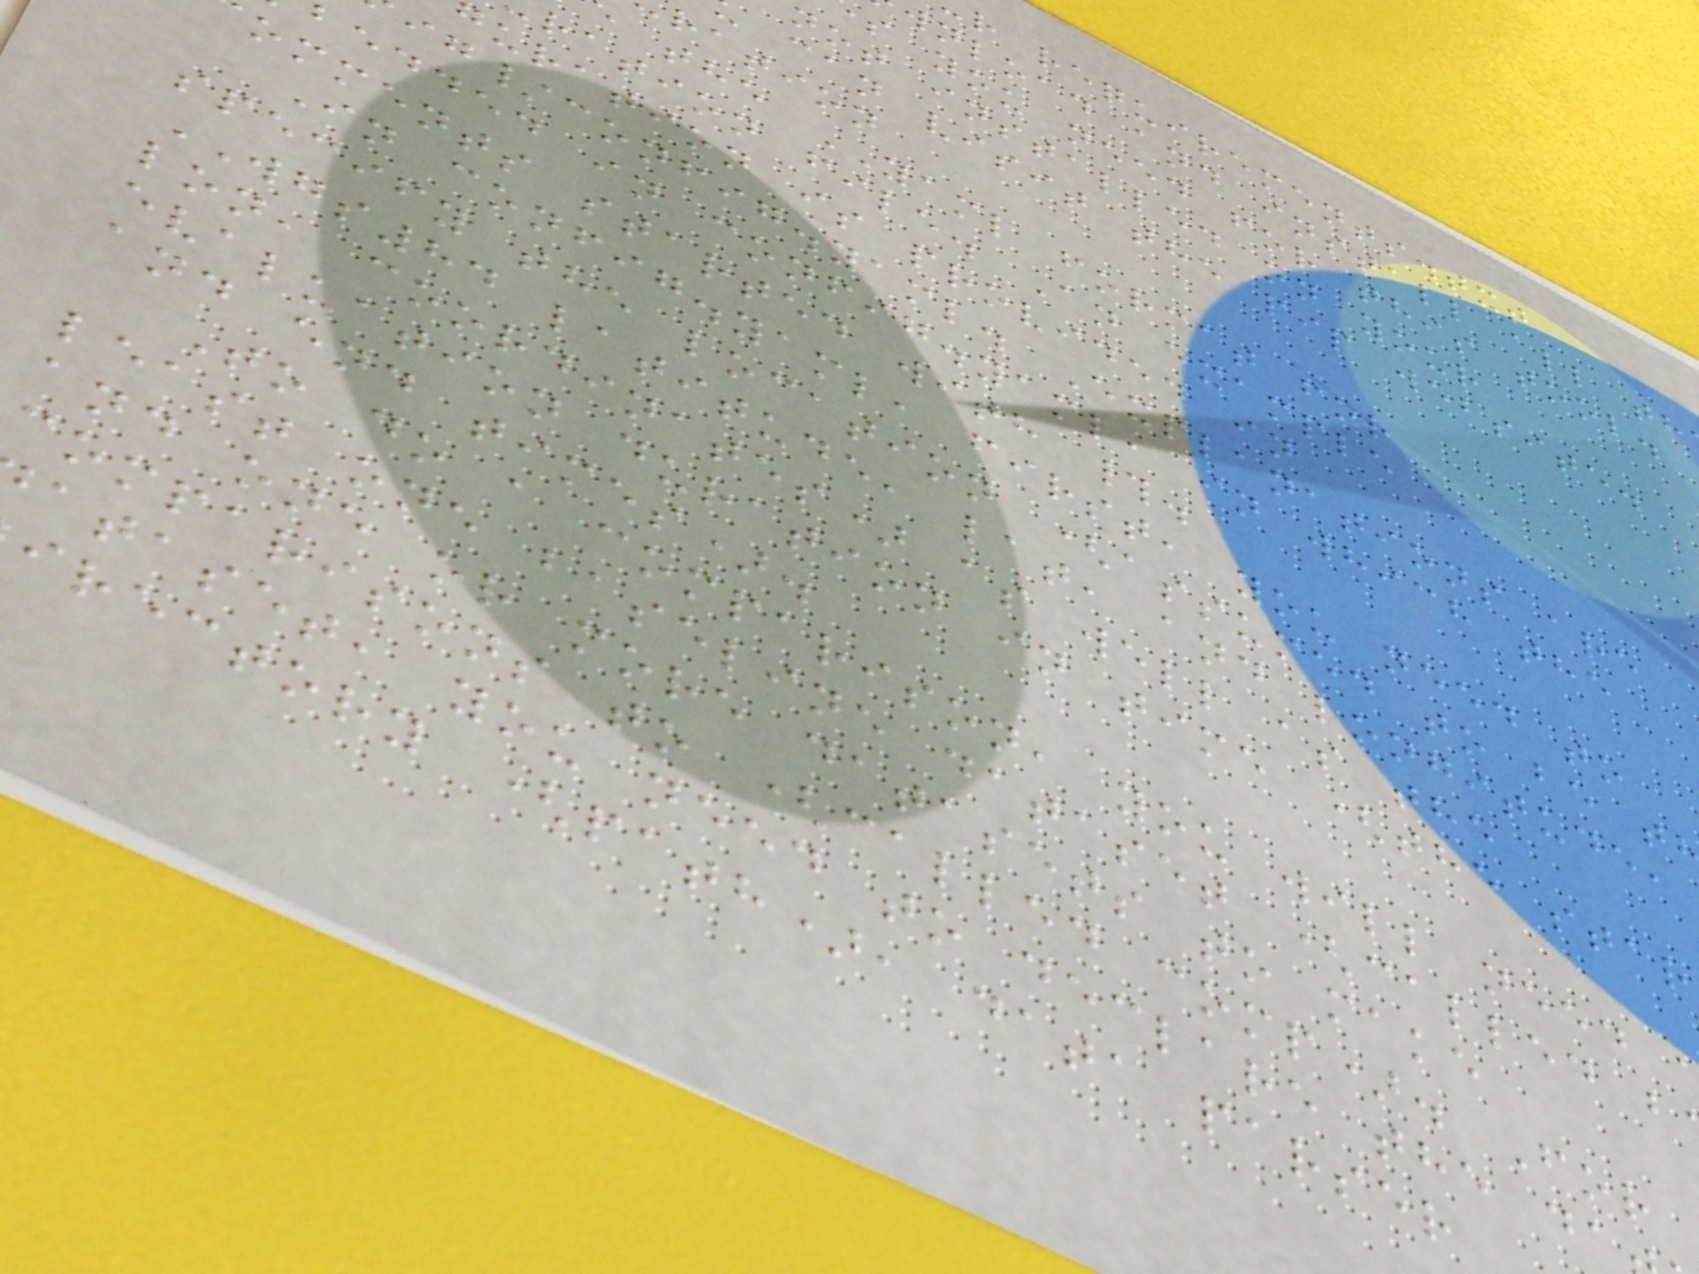r requirements.txt
wnload and install all th
s you need for this tool.
not installed on your
can visit the pip website.
ration
the YAML format for
ration file. An example
uration is provided in
ig/config.yaml. Explanations are
bedded in config.yaml, in which the
omments started with #.
In config.yaml, first, you need to
specify the location (assumed to be t
WGS84 latitude, lat, and longitude,
lon, coordinates) as well as the
evaluation duration in time (the star
and end times).
To do a comparison, you will need
least one baseline dataset (called b
and one or more datasets to make
comparisons to (called comp). For
ataset, you need to declare the da
irectory (path), data parser
